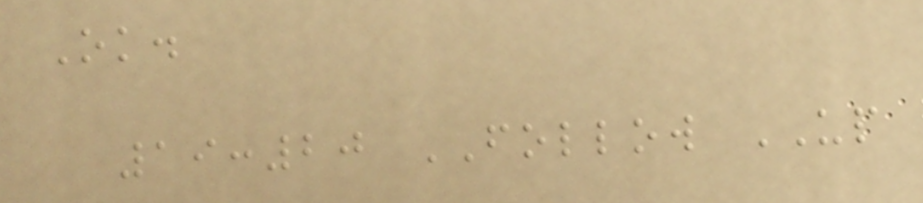Ok.
19:20 FOLLOW UP
